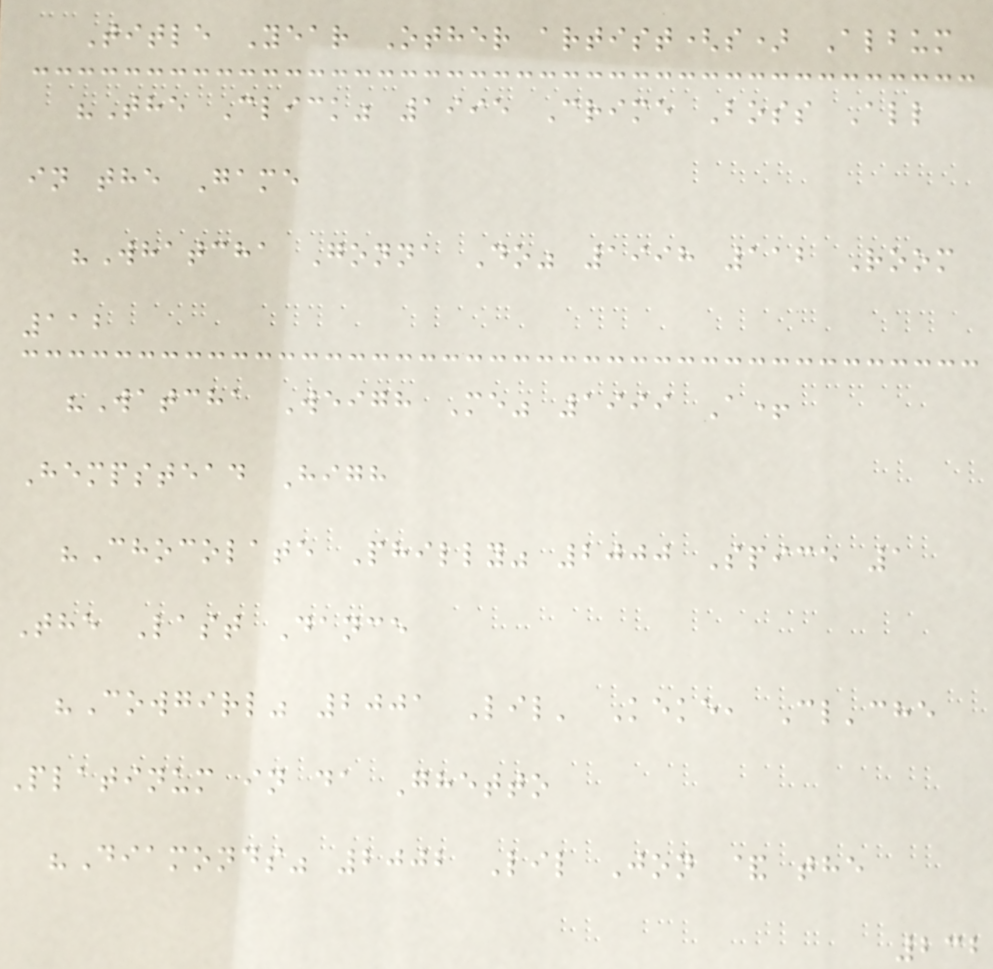Title Year Other artist(s) Album
"The Click" 1995 Crime Boss All
in the Game
"Whatcha Gonna Do" 1998 112 Room
112
"Watcha Weigh Me" 1999 A+
Hempstead High
"Chocolate Philly" 2000 Spice 1
The Last Dance
"Cowgirl" 2001 Lil' Keke, Cl'che
Platinum in da Ghetto
"Diamonds" 2002 Lil Jon & the
232
